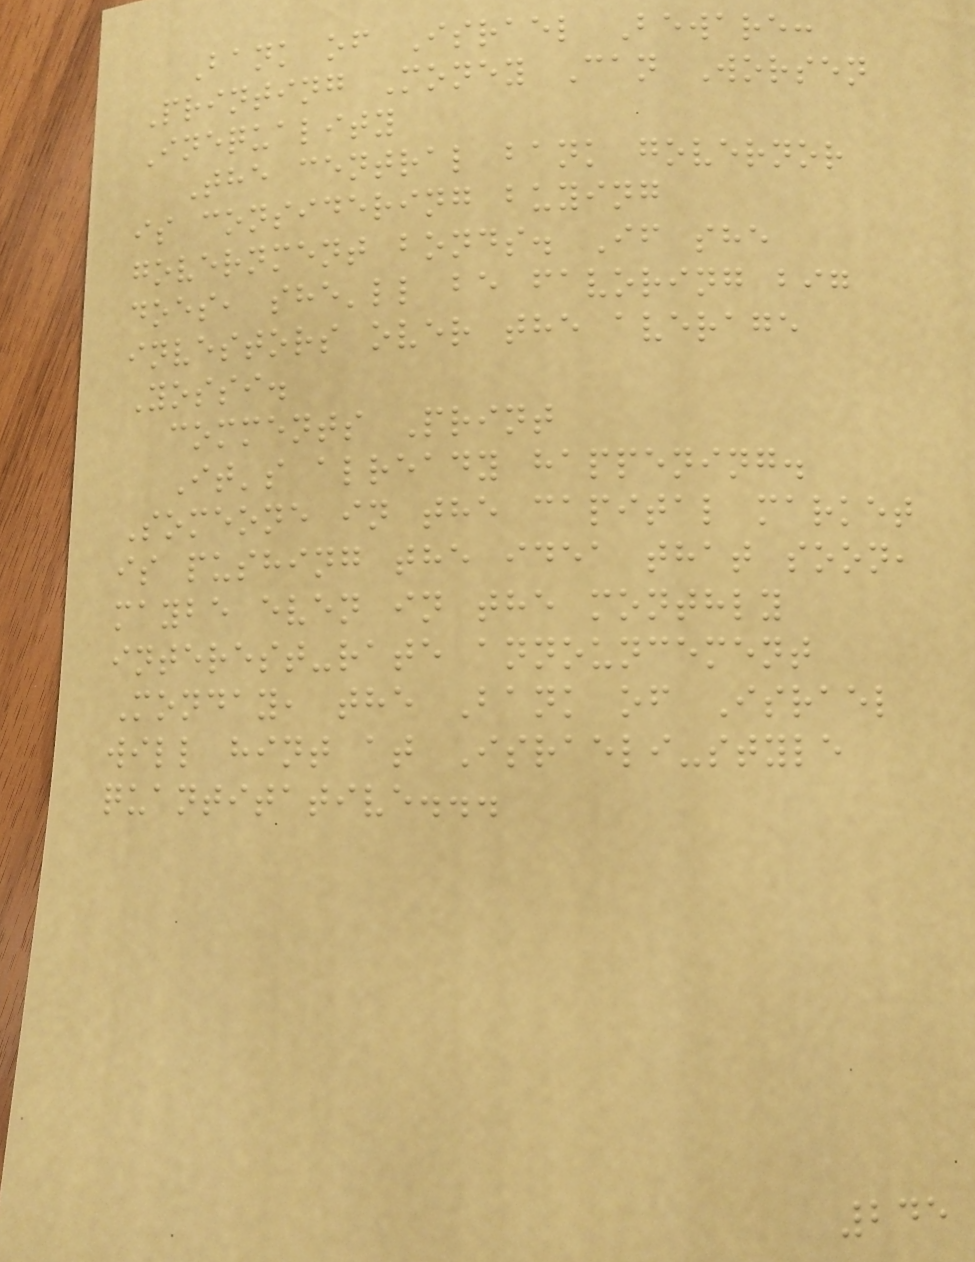Bank of Israel Beware:
Printing Money Can Worsen
Inequality
The central bank governor
is considering buying
government bonds. If she
does, she'll be favoring big
investors over the average
Yossi.
comments Print
It's already happening.
Someone in the capital market
is pushing the idea that soon,
maybe even in the monthly
interest-rate announcement
Monday, the Bank of Israel
will hint at Israeli-style
quantitative...
245
